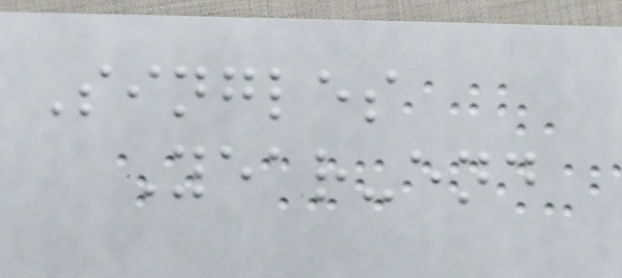Singles
Year-end
